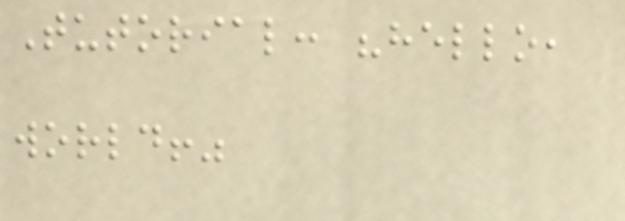Tutorial: "hello,
world!"
